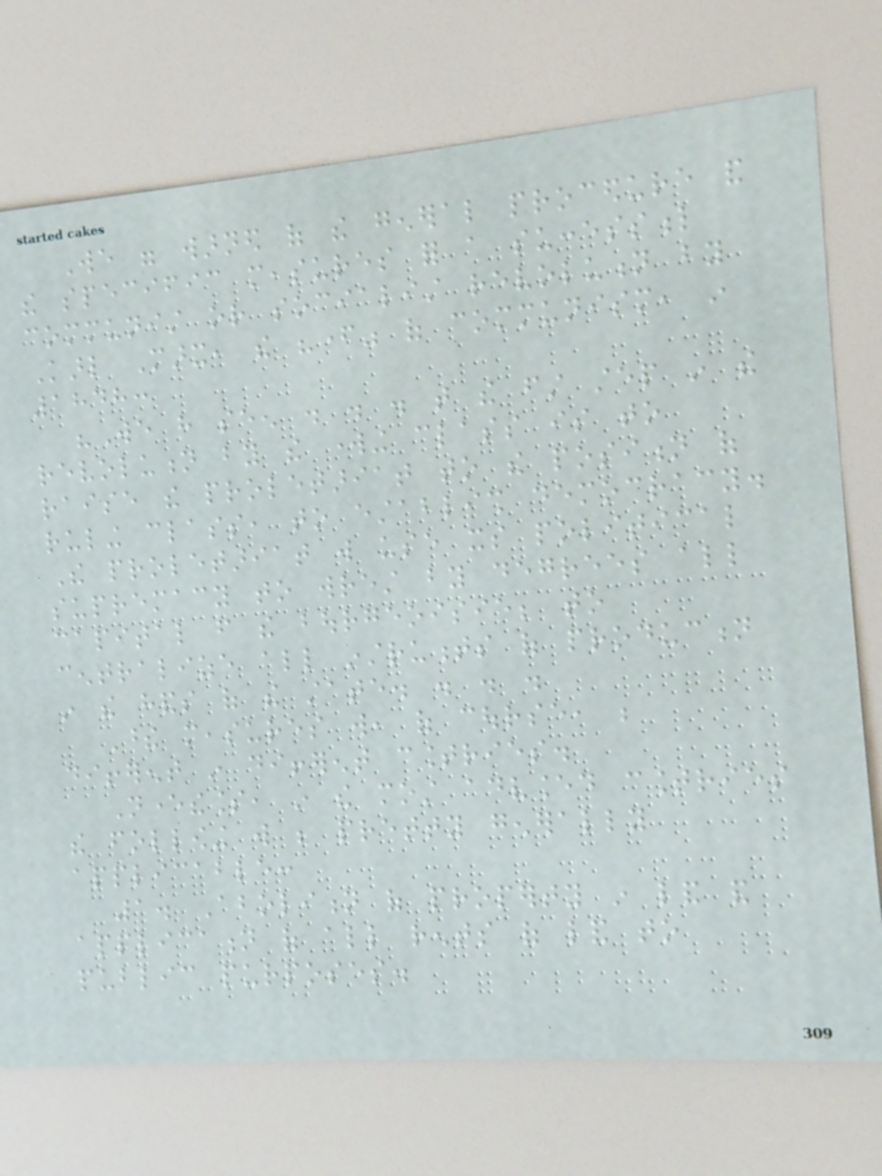We were warned of the general procedure and
the specific measures for a successful
communist or socialist revolution by
Karl Marx, the "father" of communism, in
1848:
"We have seen . . . that the first step in the
revolution by the working class is to
raise the proletariat to the position of
ruling class, to establish democracy.
The proletariat will use its political
supremacy to wrest by degrees all
capital from the bourgeoisie; to
centralize all instruments of production
in the hands of the state. . . .
These measures will, of course, be
different in different countries.
Nevertheless, in the most advanced countries
the following will be pretty generally
applicable:
1. Abolition of property in land and
application of all rents of land to
public purposes.
